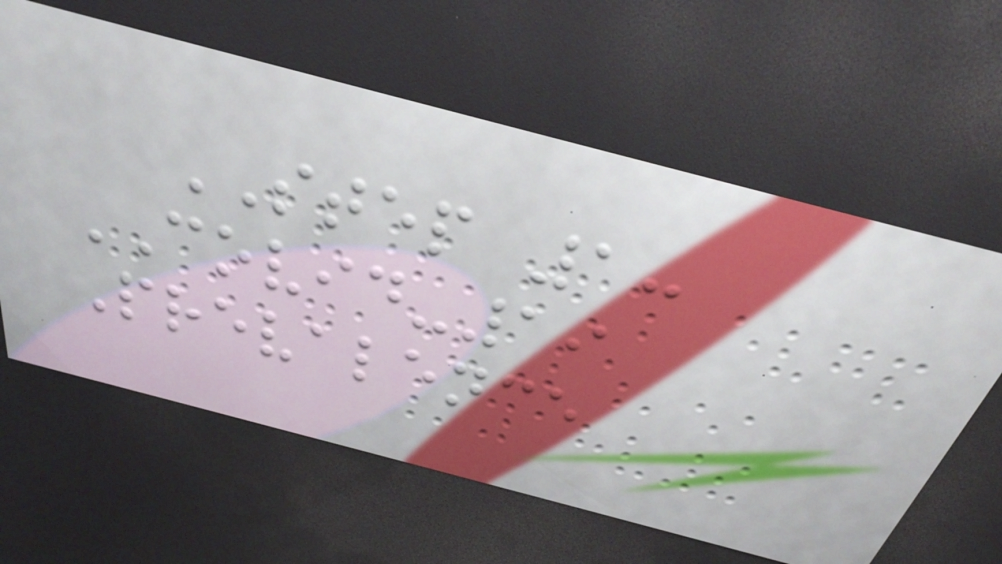STEP 1:
COVID-19
Prevalence
